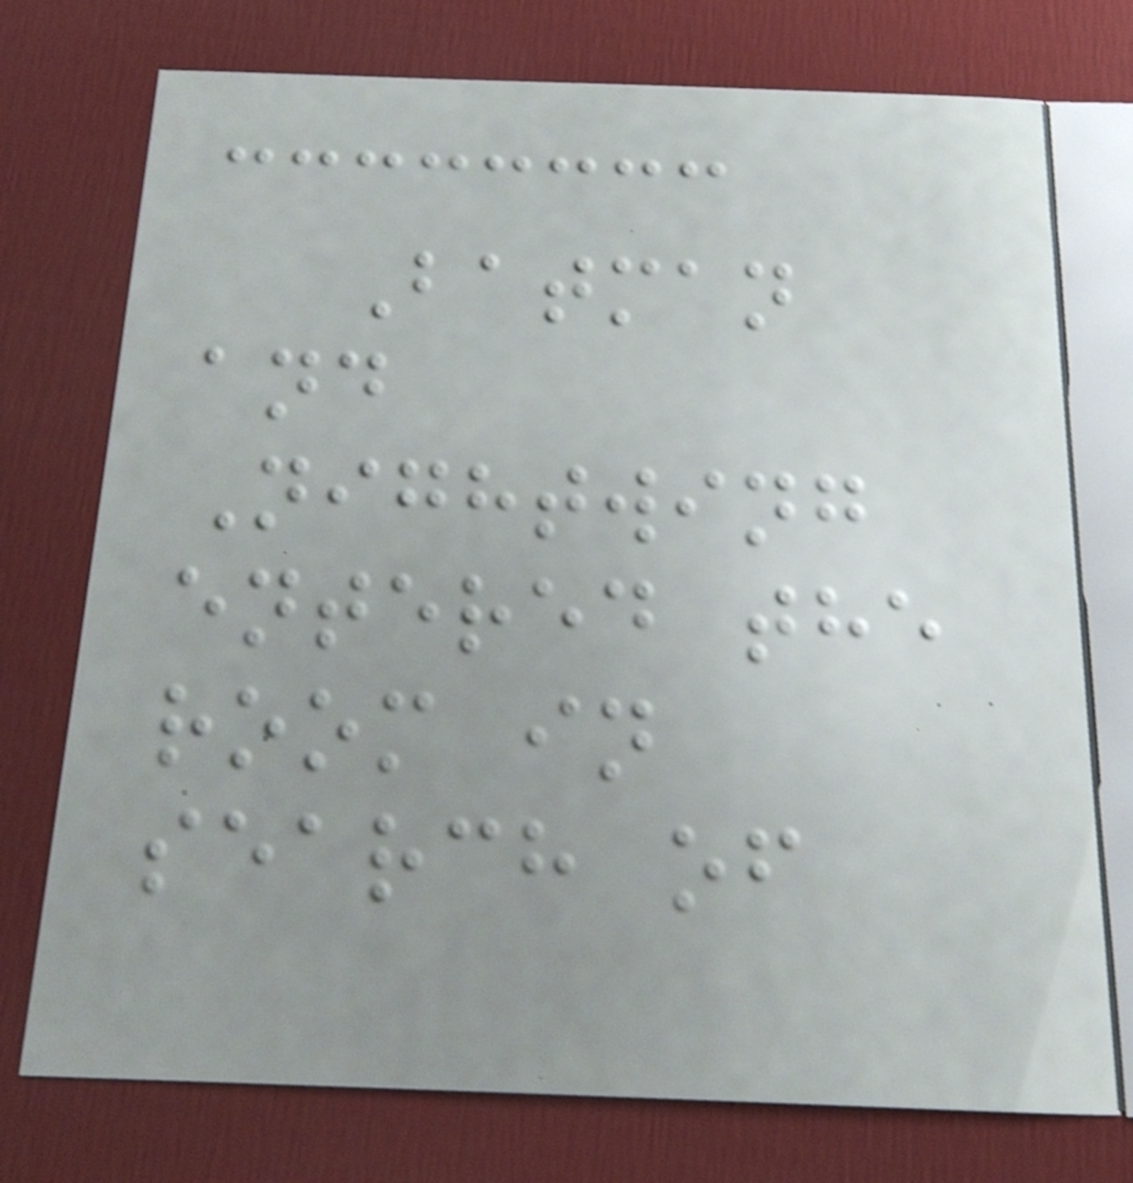Batman
and
Nightwing
entered the
room in
search of
